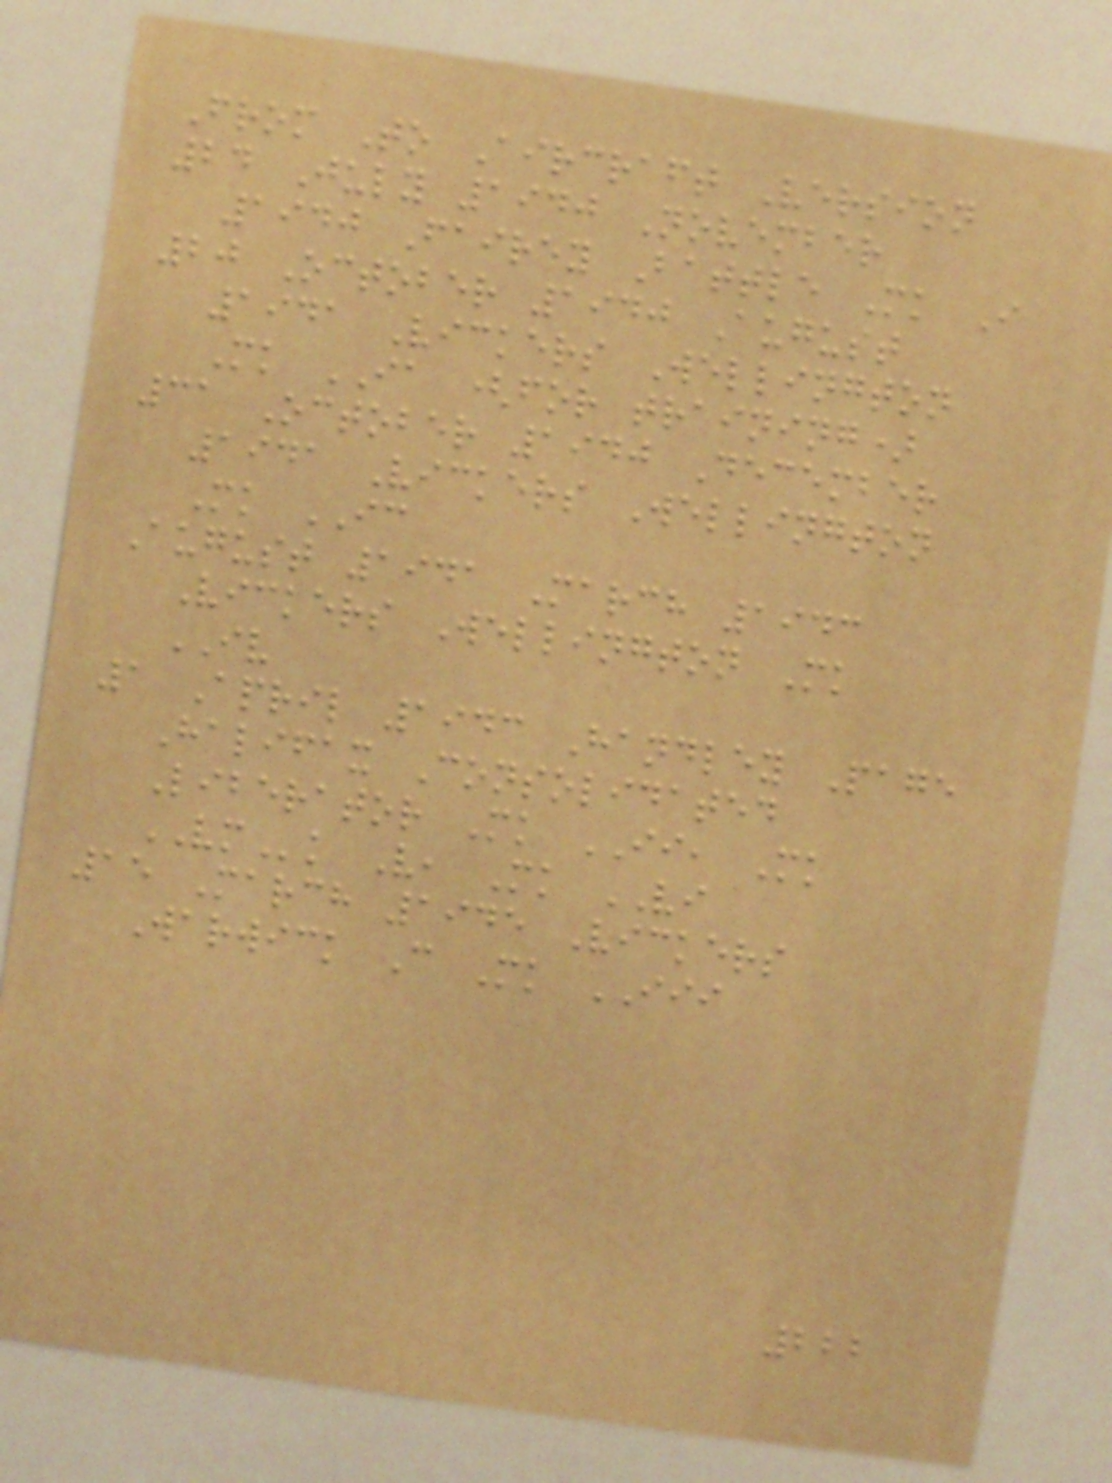From To Aircraft Version
24 July 1940 November
1940 Fairey Battle Mk I
20 October 1940 August
1941 Vickers Wellington
Mk IA (for training)
31 October 1940 December
1941 Vickers Wellington
Mk IC
August 1941 March 1943
Vickers Wellington Mk
IV
1 April 1943 Handley Page
Halifax Consolidated
Liberator Mk II, Mk
VMk V, Mk VI
15 March 1945 Vickers
Warwick C Mk III
222
